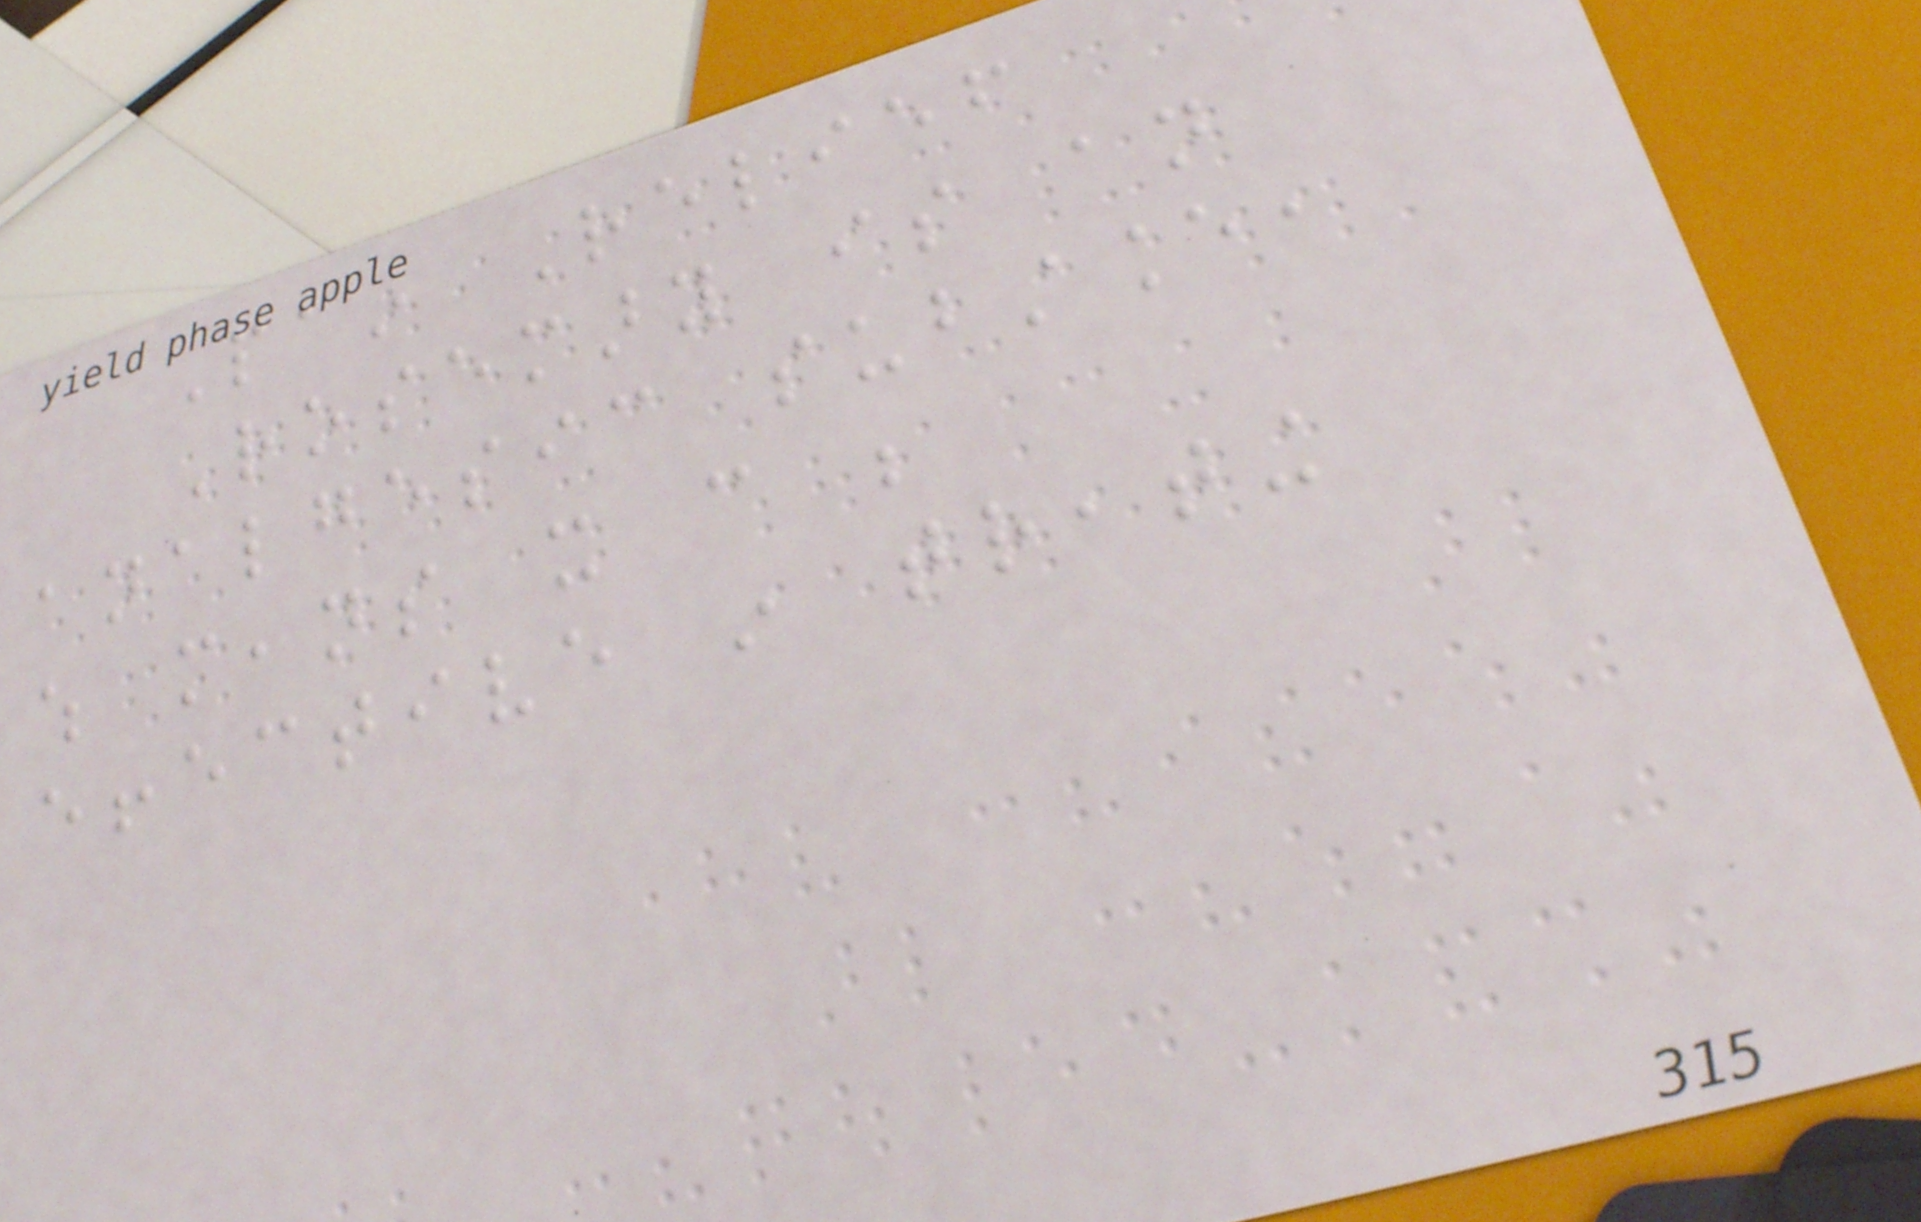Pain Relief
Rosemary is an
analgesic substance,
which means it can be
effective in treating
